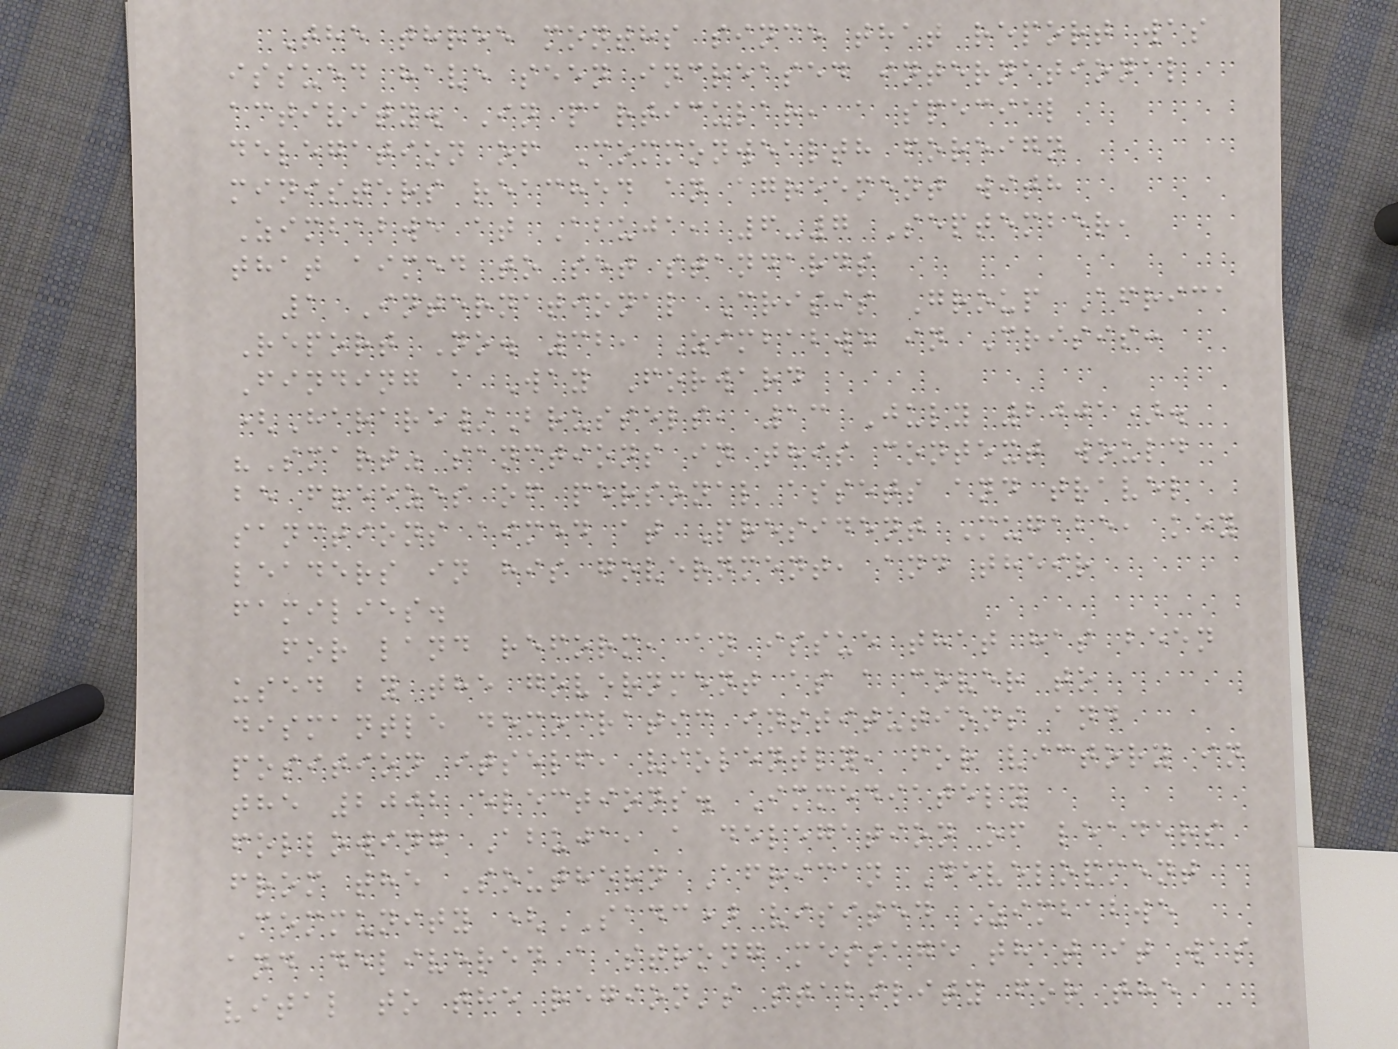The three months since that report was
issued have seen increased international
activity. In particular, a special
delegation of Commonwealth foreign
ministers reached an agreement with
Zimbabwe at Abuja, 6-7 September,
that aimed to set standards
1 International Crisis Group Africa
Report No. 32, Zimbabwe in Crisis:
Finding a Way Forward
(Harare/Brussels, 13 July 2001).
"Smart" sanctions in this context would
be freezes of personal assets and travel
sanctions aimed at President Mugabe, key
leaders in his government, and their
families.
for land reform, an issue that has been
used by the government as a cover to
dismantle democratic institutions and
position itself, violently, for victory in
the 2002 elections. Immediately
following Abuja, a delegation of leaders
from the Southern African Development
Community (SADC) visited Zimbabwe
and delivered a strong message that it was
vital to the region's stability for the
